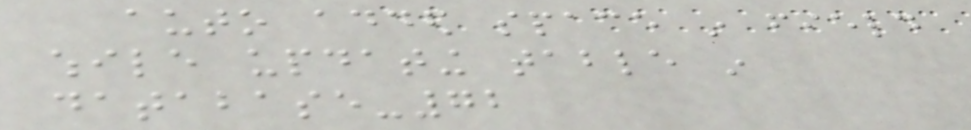auto added space in field
while updating table in
database-72
